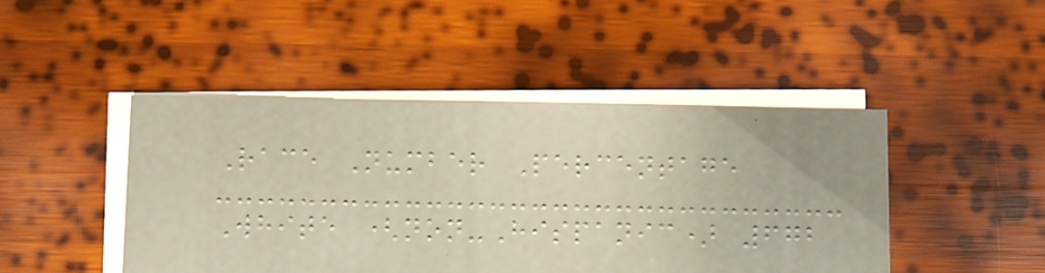Race Number Percentage
White (non-Hispanic) 672
